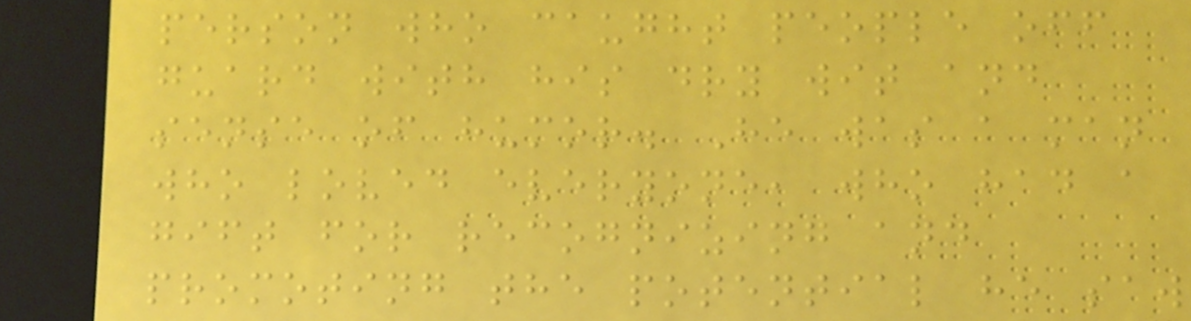person who caught people off
guard with his dry wit and
sense of humor. He was a man
who loved everyone, who had a
gift for recognizing and
promoting the potential he saw
